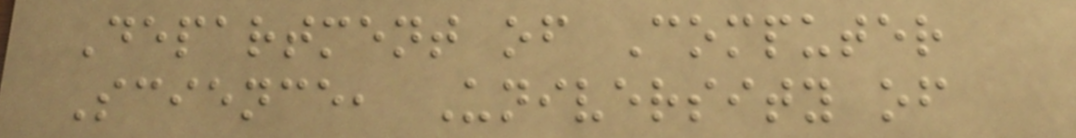Department of Computer
Science, University of
